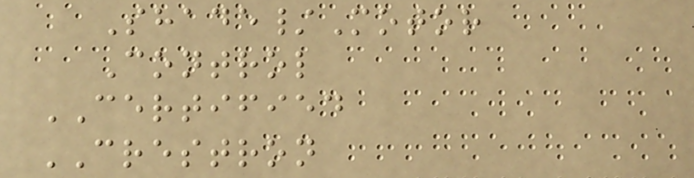Shade/Motor
Control
CERTIFIED
CRESTRON
